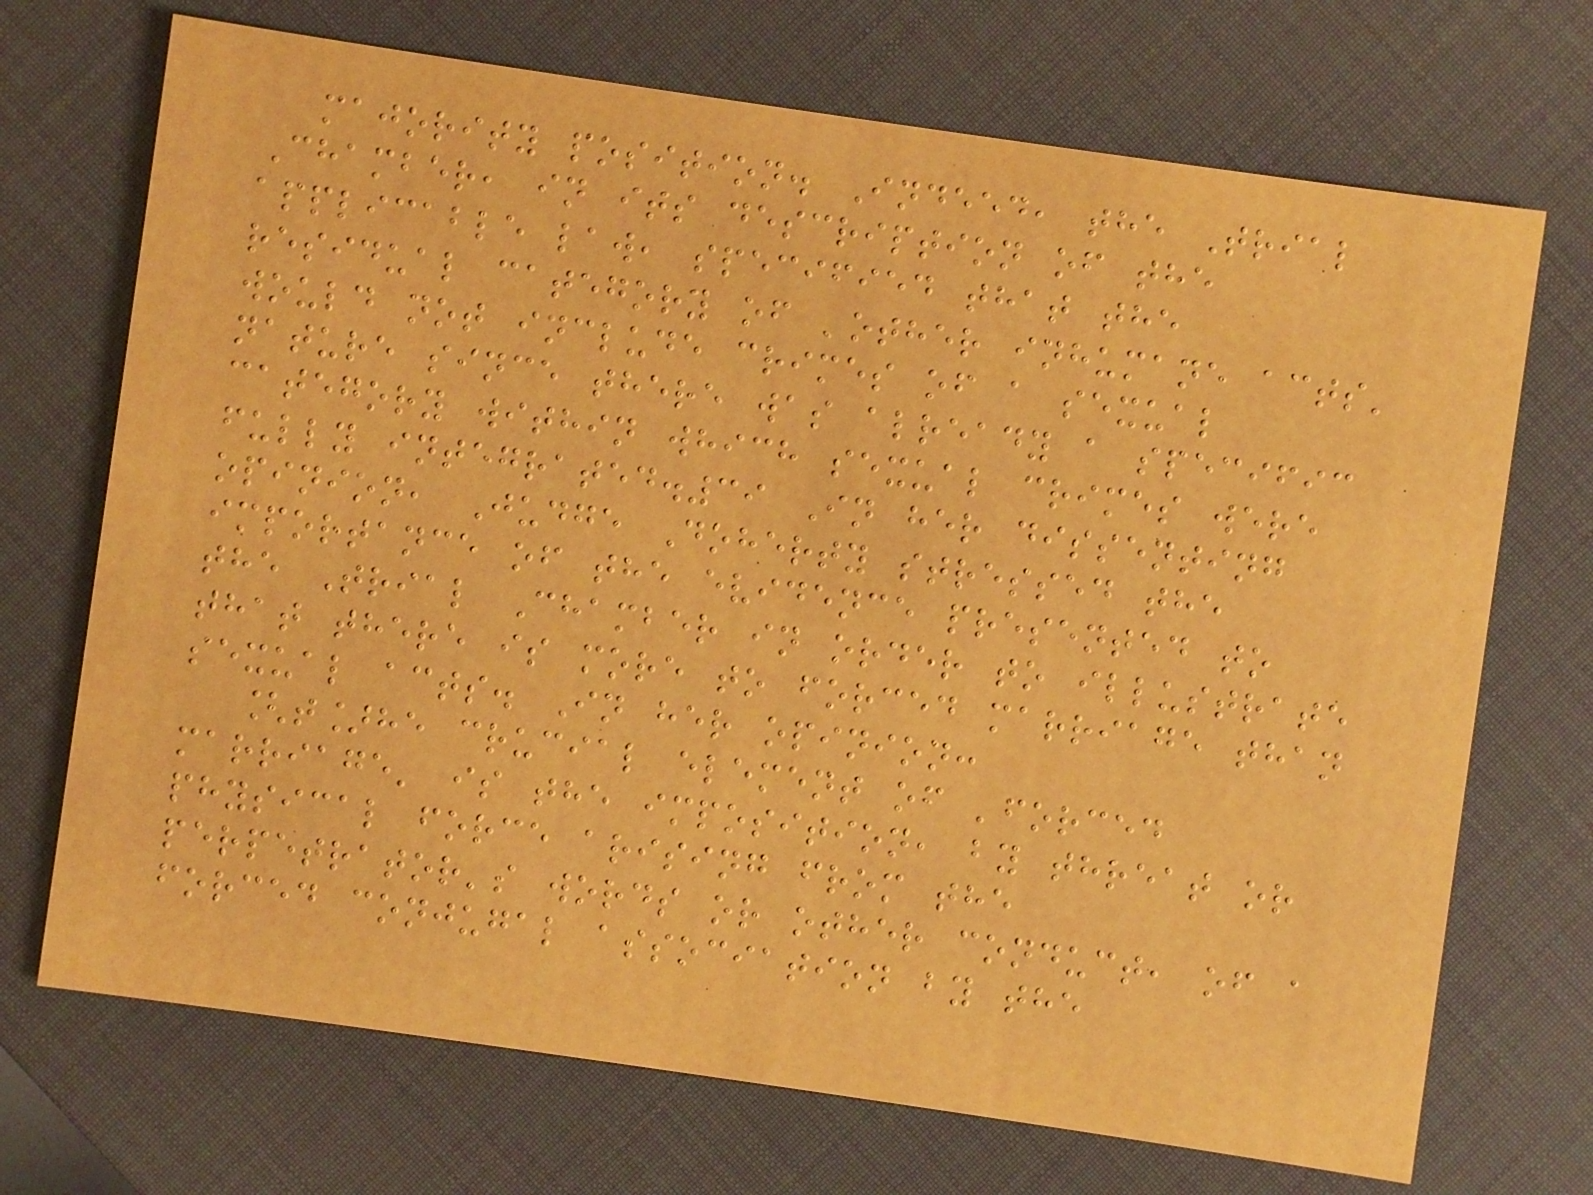majority position. Indeed, the Trial
Chamber, in its description of the
applicable law, specified that the
residual category of 'other inhumane acts'
would not include crimes of a sexual
nature since there was already a specific
category within which sexual crimes were
fully integrated.39 In her dissenting
opinion, Judge Doherty stressed the
importance of the evidence presented to
the Trial Chamber in order to illustrate
that there is more to forced marriage than
sexual acts. In her opinion:
[t]he crucial element of 'forced
marriage' is the imposition, by threat or
physical force arising from the
perpetrator's words or other conduct, of a
forced conjugal association by the
